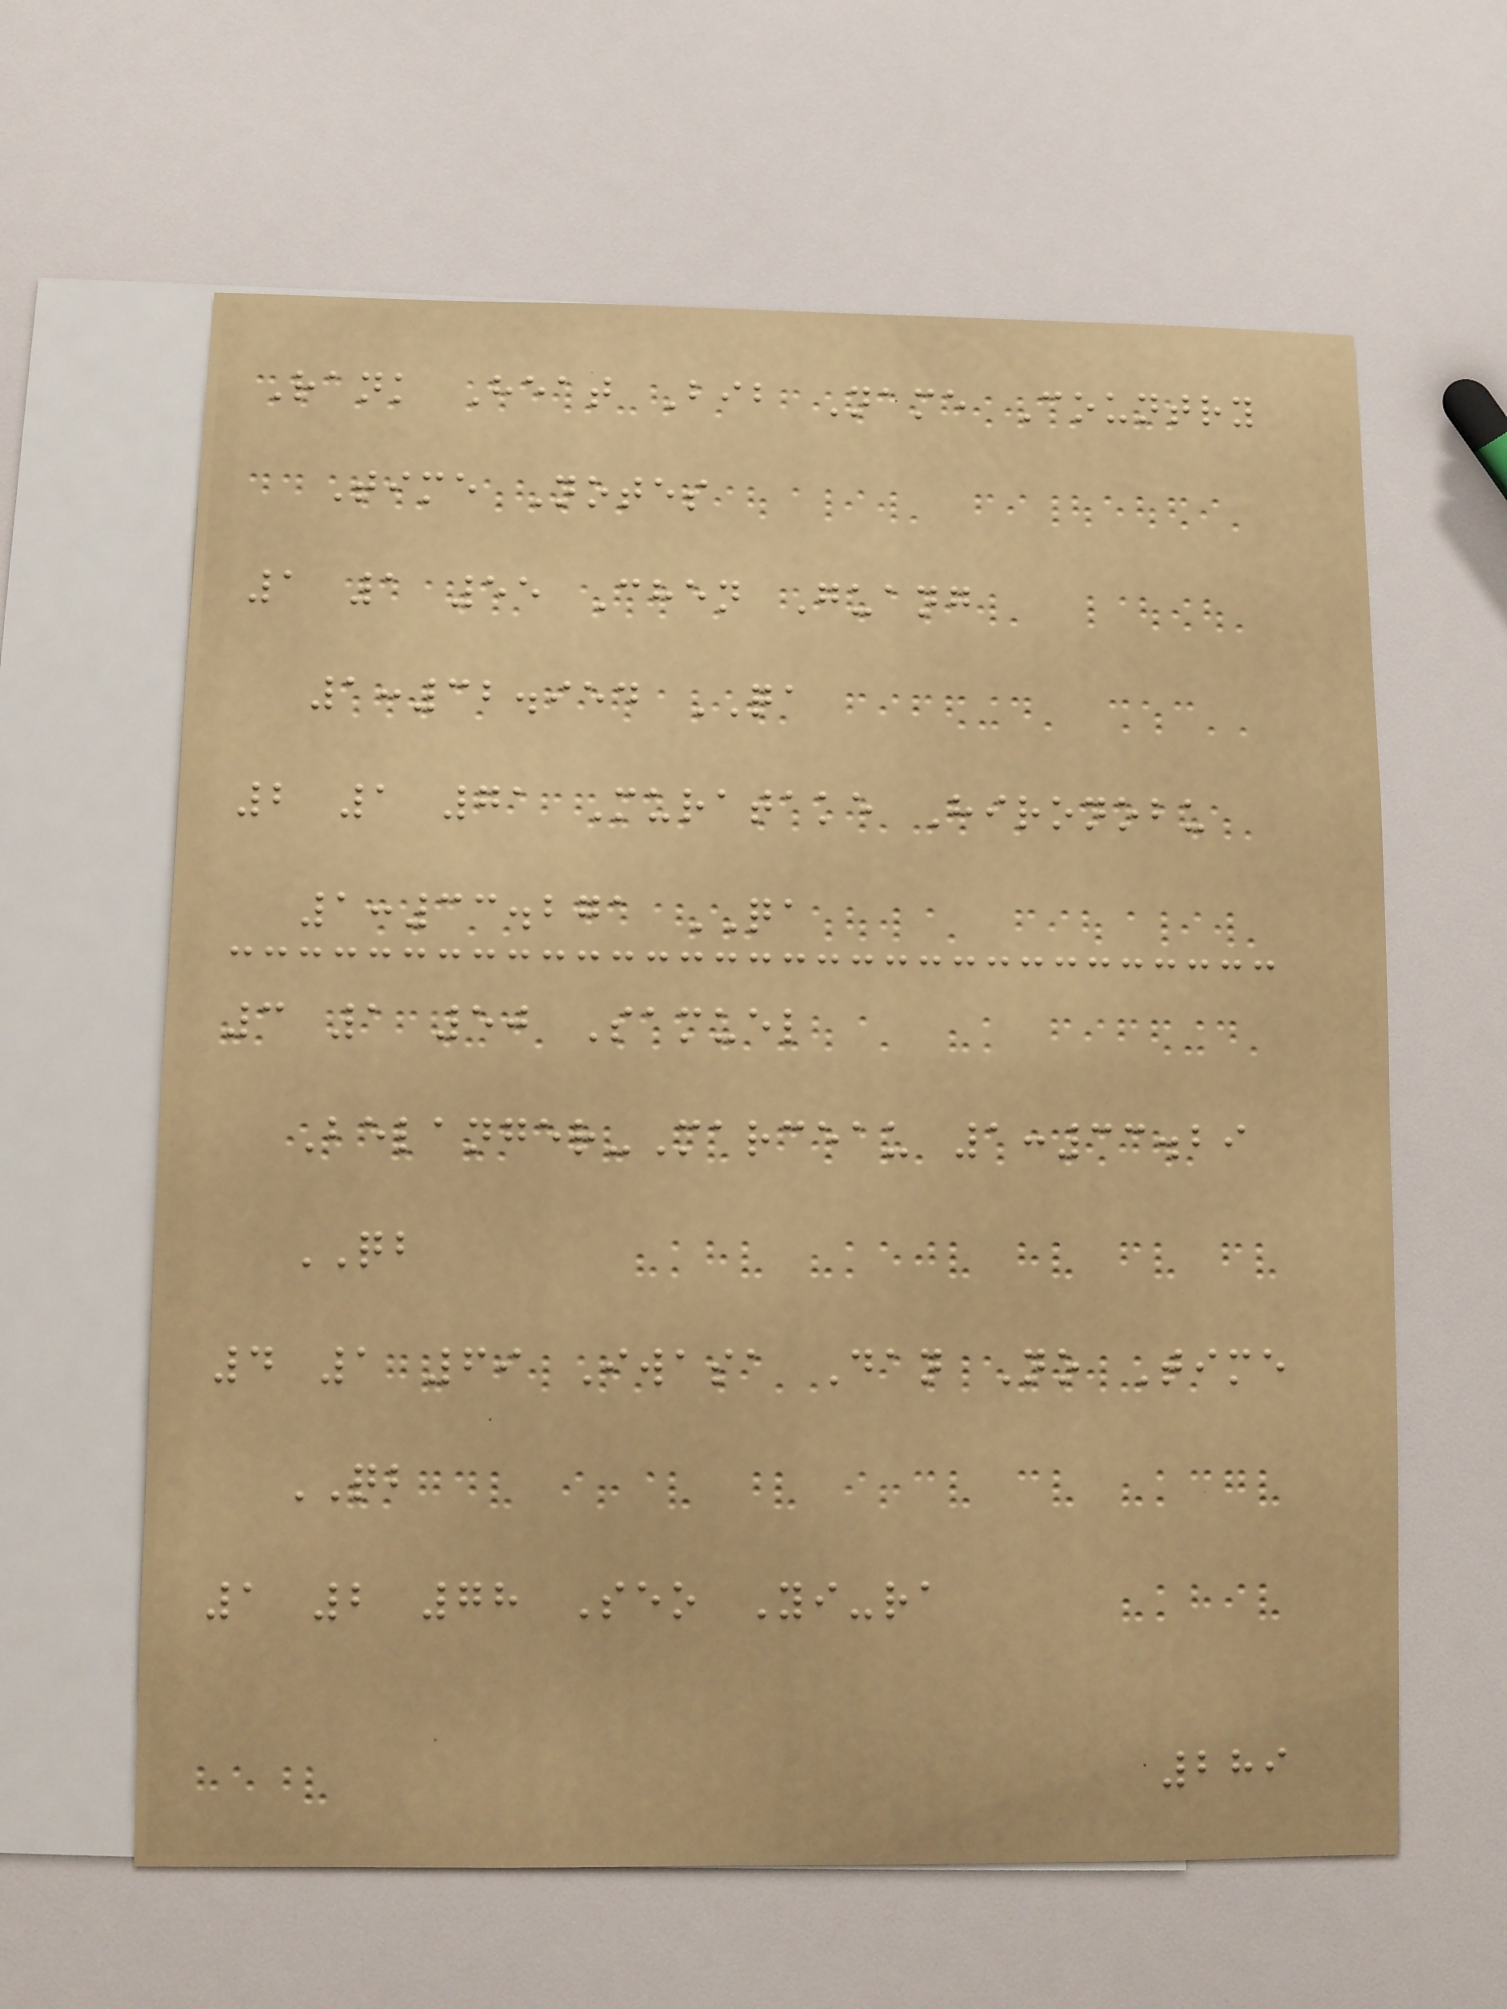Rank Heat Bib Name Country
Time Notes
1 1 55 Chen Guang
1:32.954 QA
2 1 71 Muratake Hironobu
1:33.271 QA
3 1 50 Samuel
Belanger-Marceau 1:33.29
QB
4 1 69 Iwasa Dan No Time
QB
1 2 78 Seo Yi-ra
289
